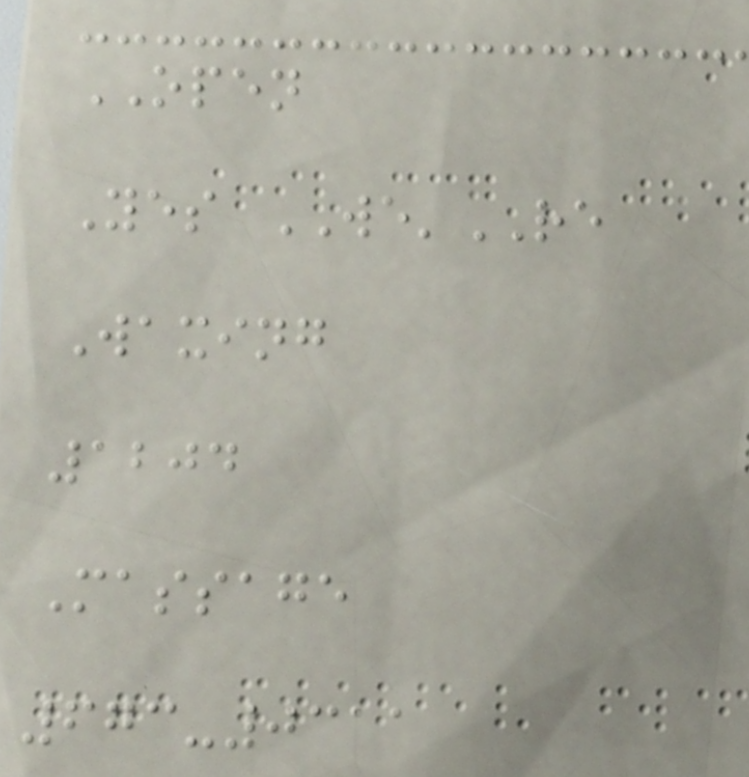OPEN
Yes WE'RE
Waxing
1204
Massage
673-0311
